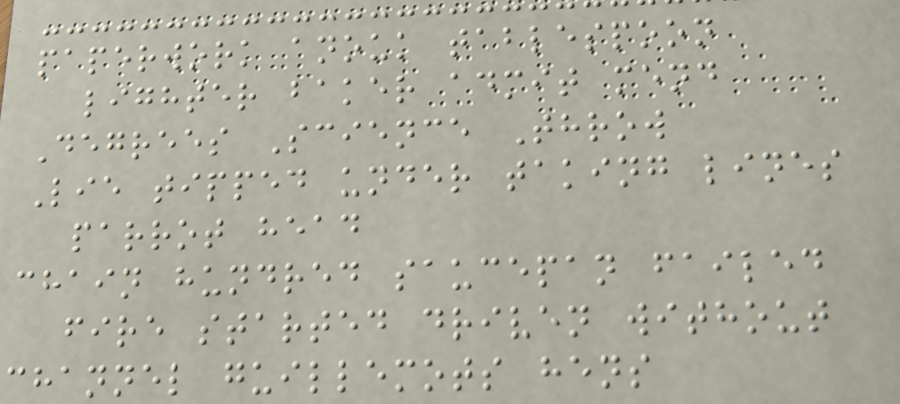paperwork anouk tablespoon
lighter baker admit mend
Degrees Science Throw
Lie tipped under taking lines
parrot head
chain hundred saucepan failed
fire started driven without
channel guillemots hens
